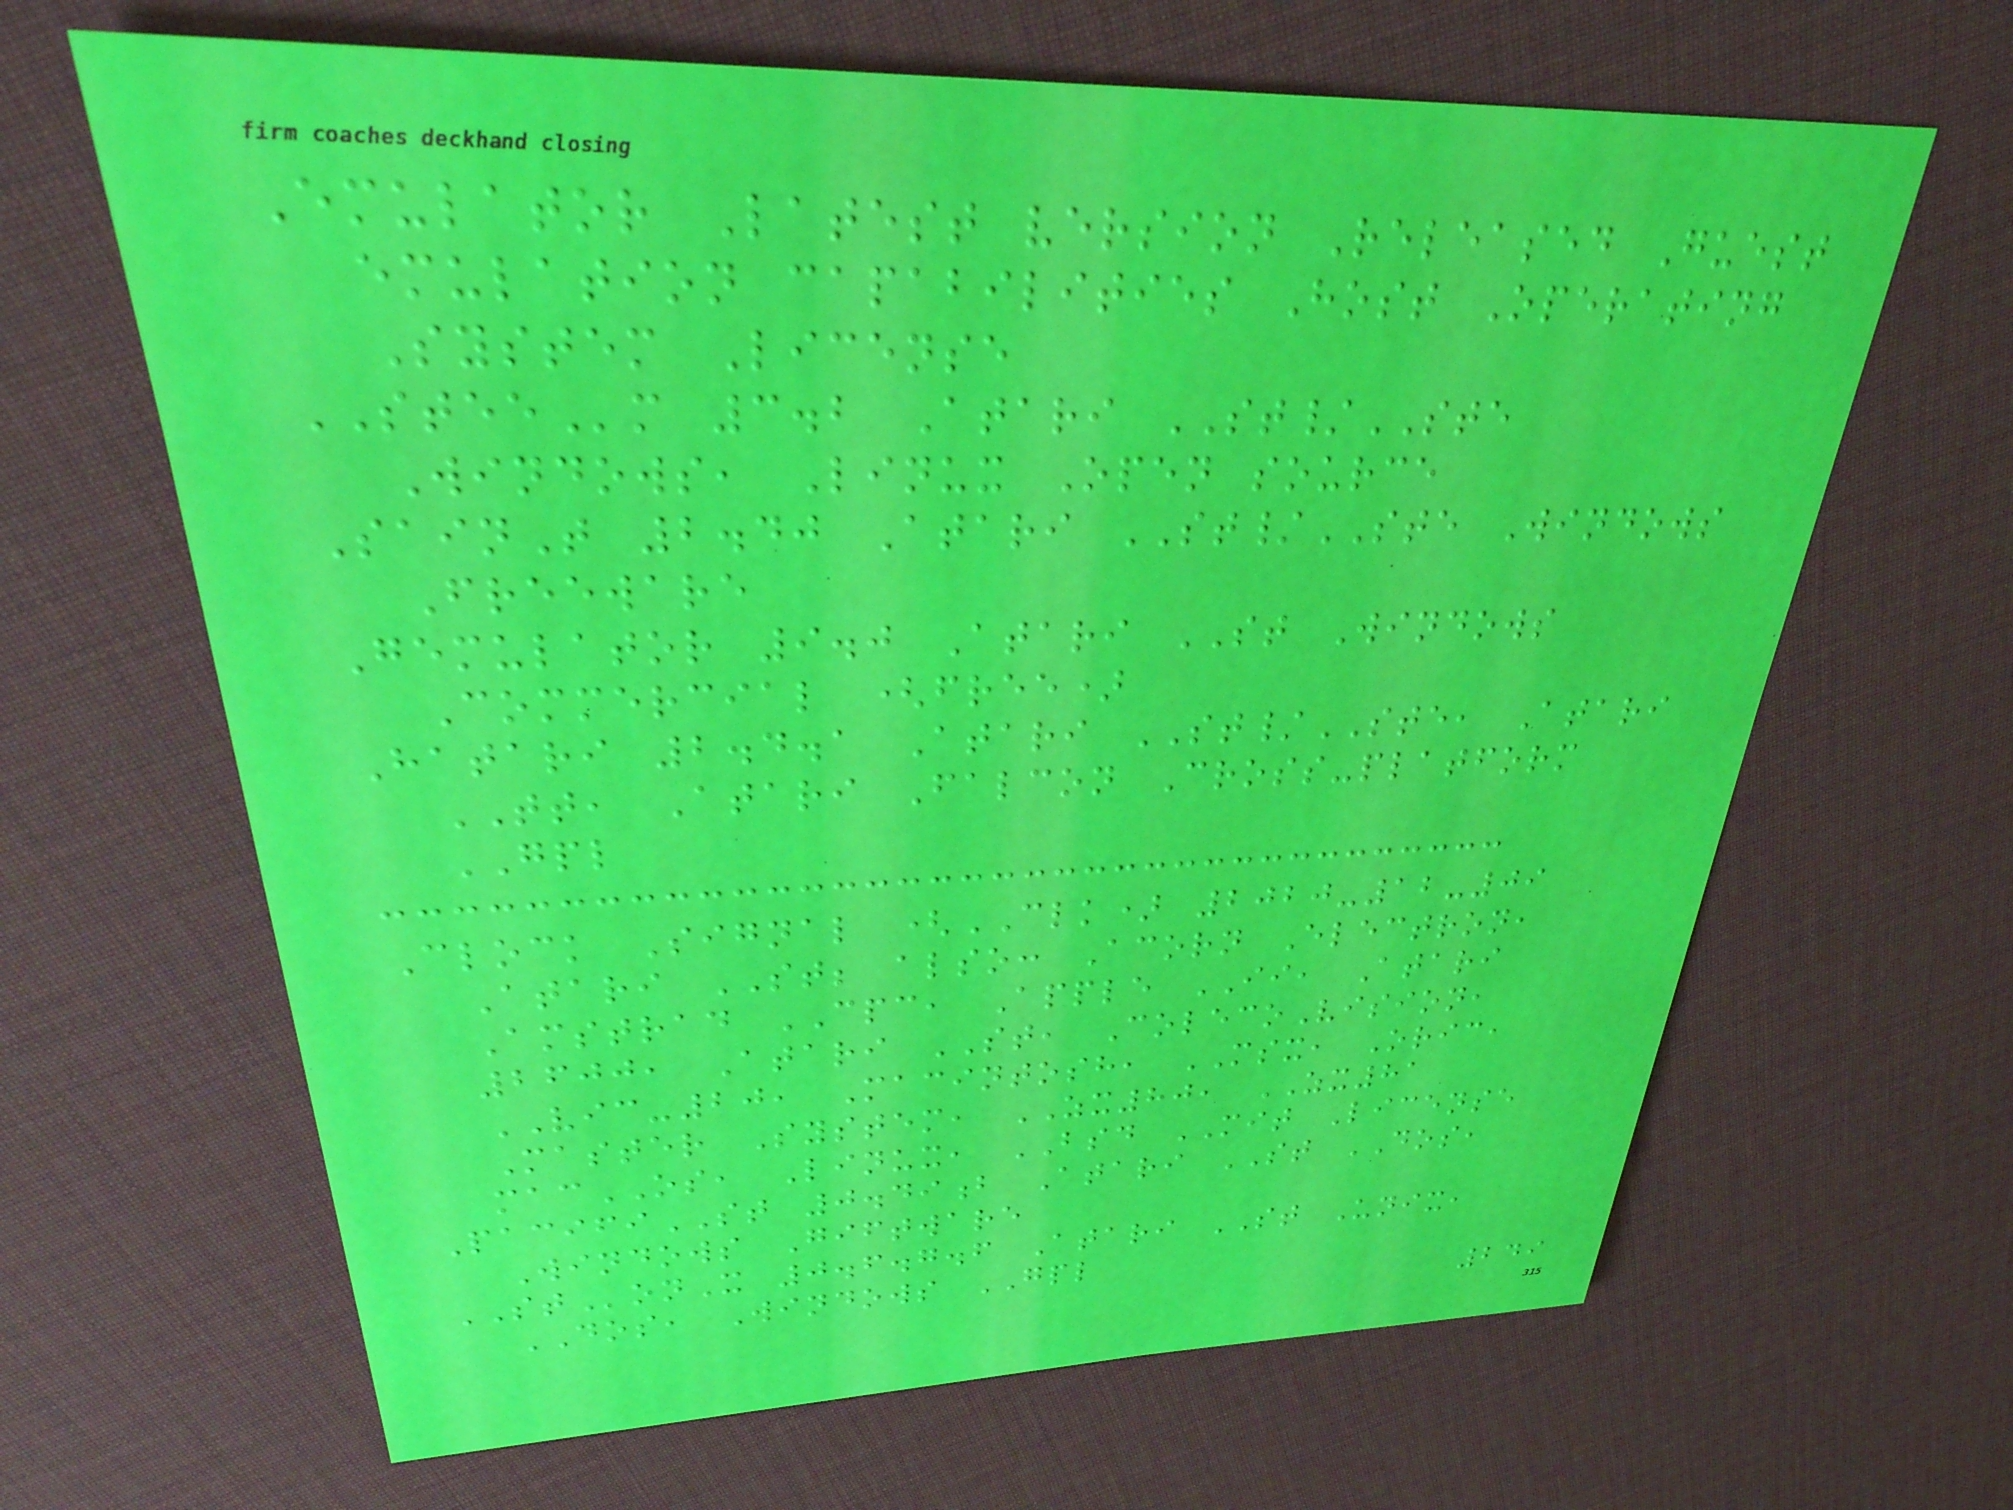Emulator Latest version Released Guest
emulation capabilities Host Operating
System License
STEEm 3.2 Atari ST/STE
Windows, Linux Open source
SainT 2.40 Atari ST/STE Windows
Freeware
Gemulator 9.0 Atari ST Windows
Commercial (free)
Hatari 2.4.1 Atari ST/STE, Atari
TT, Atari Falcon Cross-platform
GPL
Clock Signal (CLK) 2020-12-09
Atari ST; also: Acorn Electron,
Amstrad CPC, Apple II, Atari
2600, Atari ST, ColecoVision,
VIC-20, Macintosh, MSX, Oric,
Master System, ZX80, ZX81
macOS, Linux, BSD MIT License
PacifiST 0.49b Atari ST DOS,
Windows Giftware
STonX 0.6.7.6 Atari ST Unix,
DOS, Windows GPL
249
